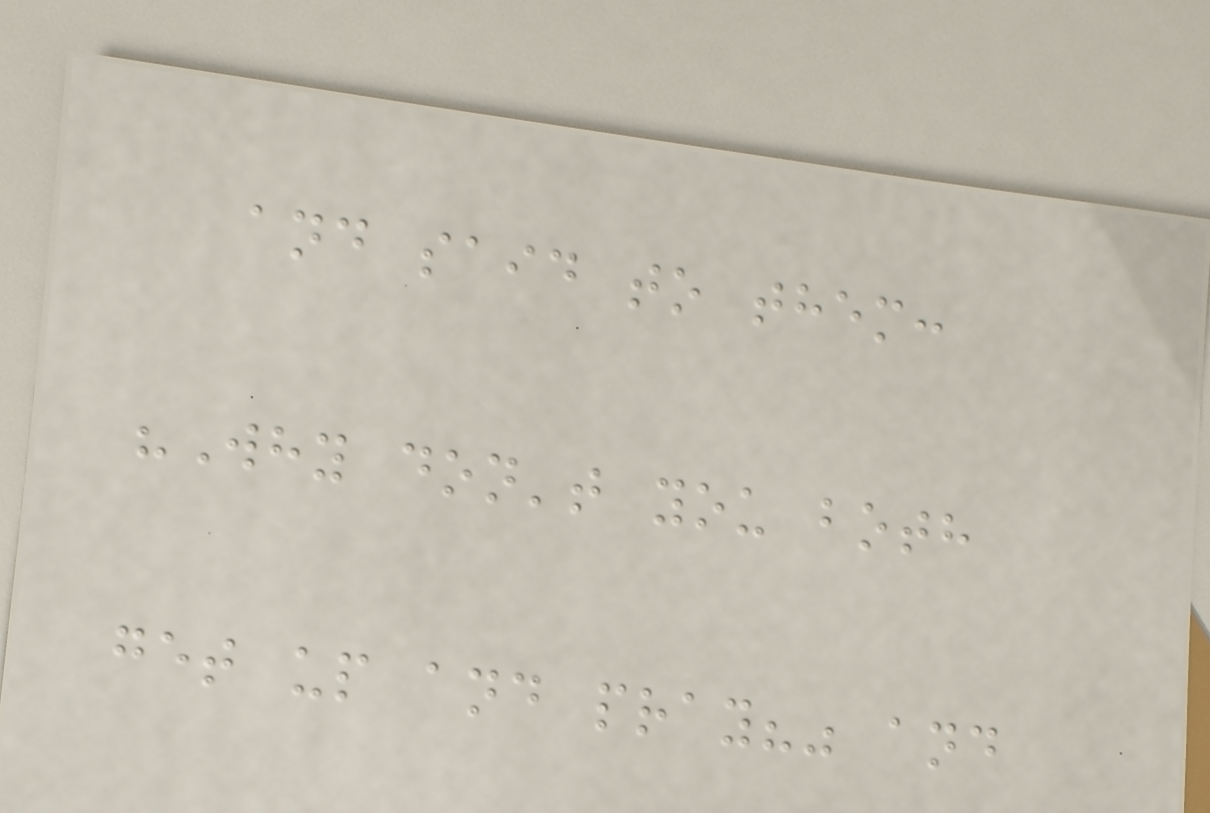and said to them:
"Why don't you both
get up and pray?" and
